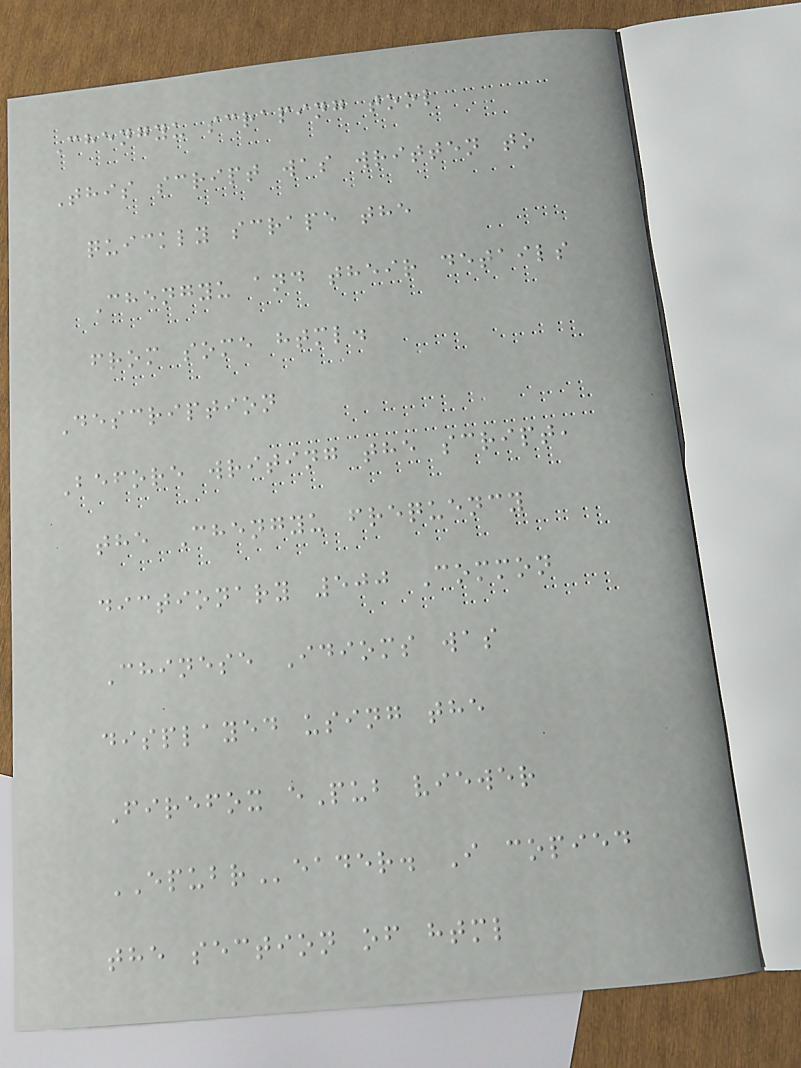Chengyu scraping tool
This script was written to
quickly scrape the
Chengyu and their details
from some html.
Description
Before writing the script,
the Chengyu frequency
dictionary 500 Common
Chinese Idioms was
displayed using the
Firefox ePub viewer
EPUBReader. I copied
the section of html
